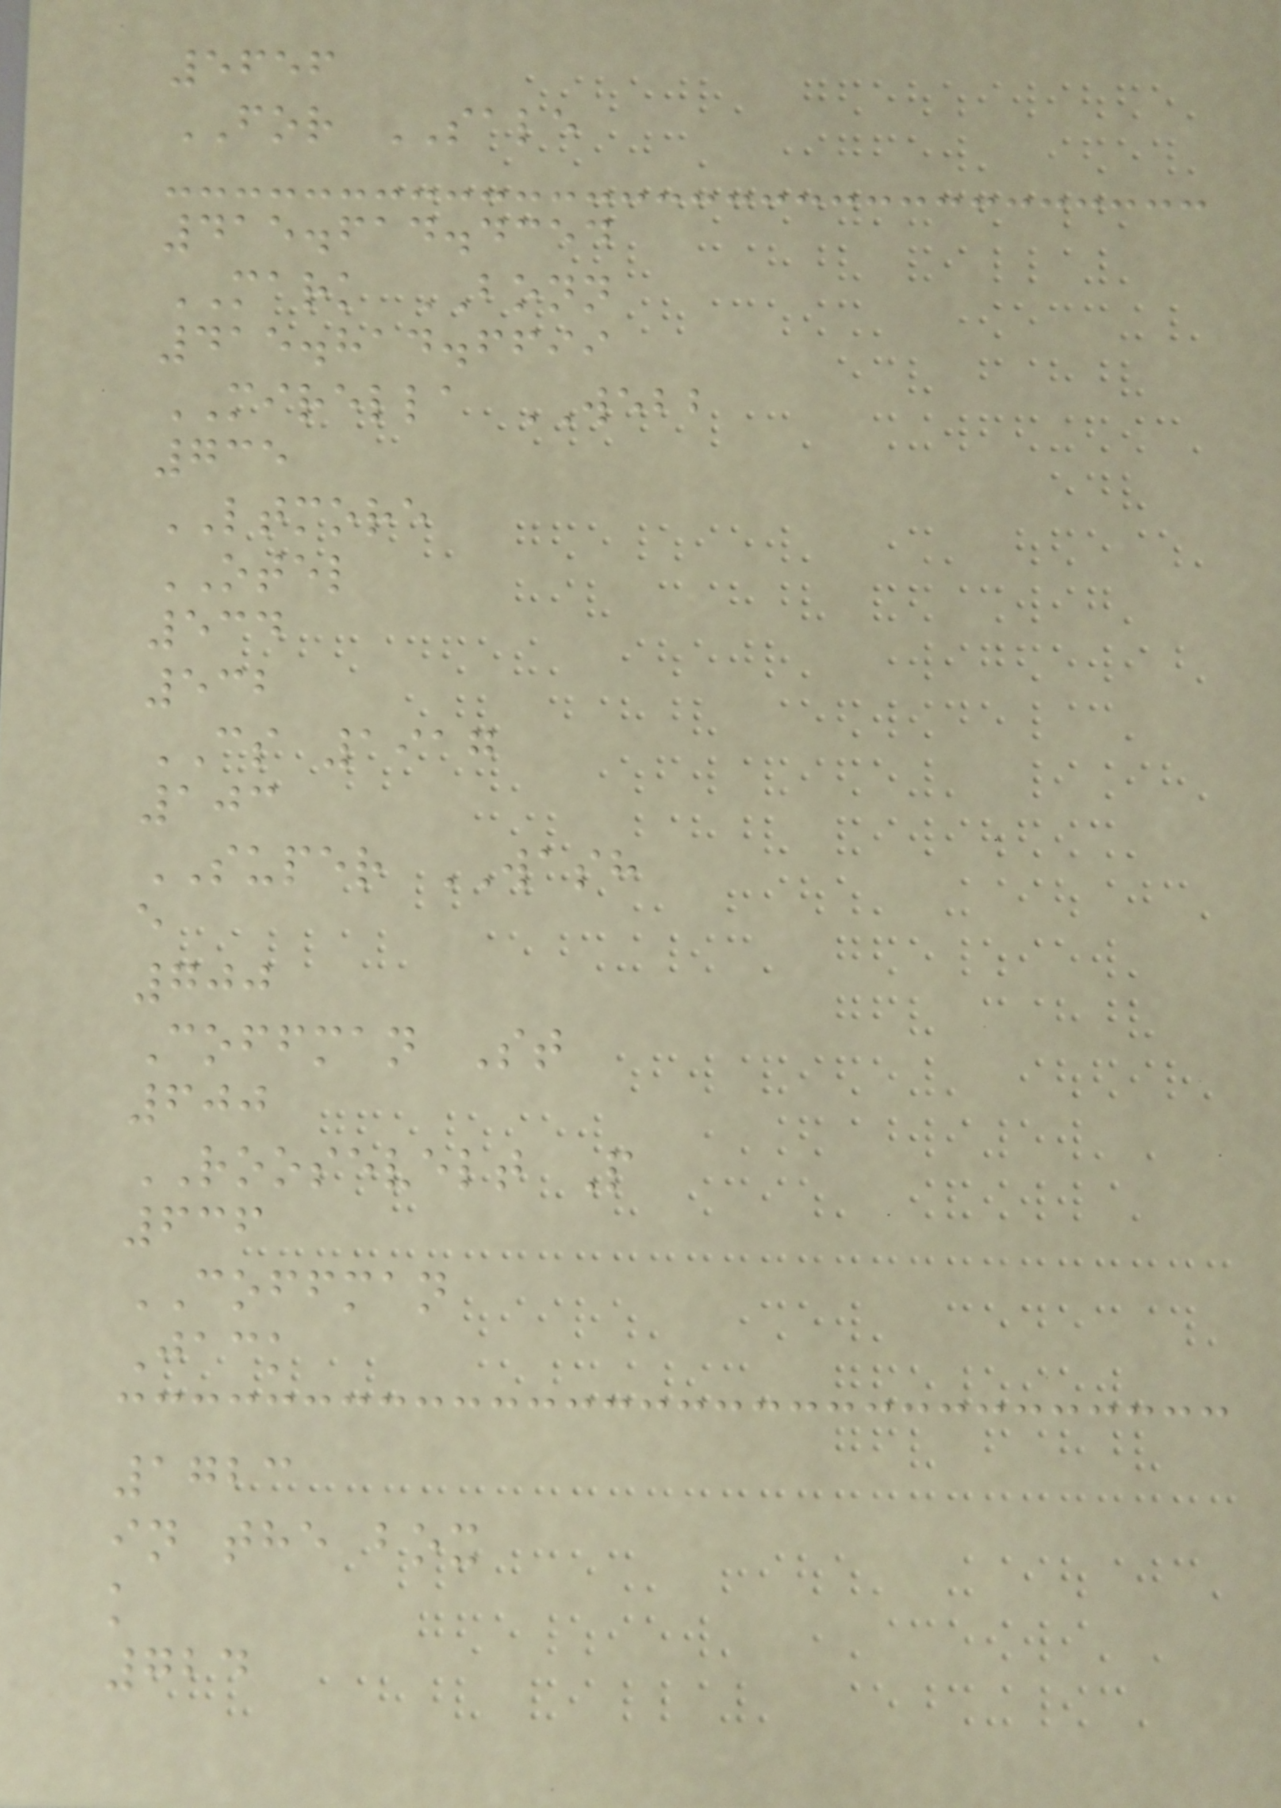5656
FOR SALE
415.614.4354
MARK BONN
415.814.6699
MIRELLA WEBB
735
LTMORE
OTEL
534
532
CS 1917
103
SUPER WASH
e
700
Coffman St
600
ROOSEVELT P
636
COFFMAN
Jack
1723
in the box
k
724
